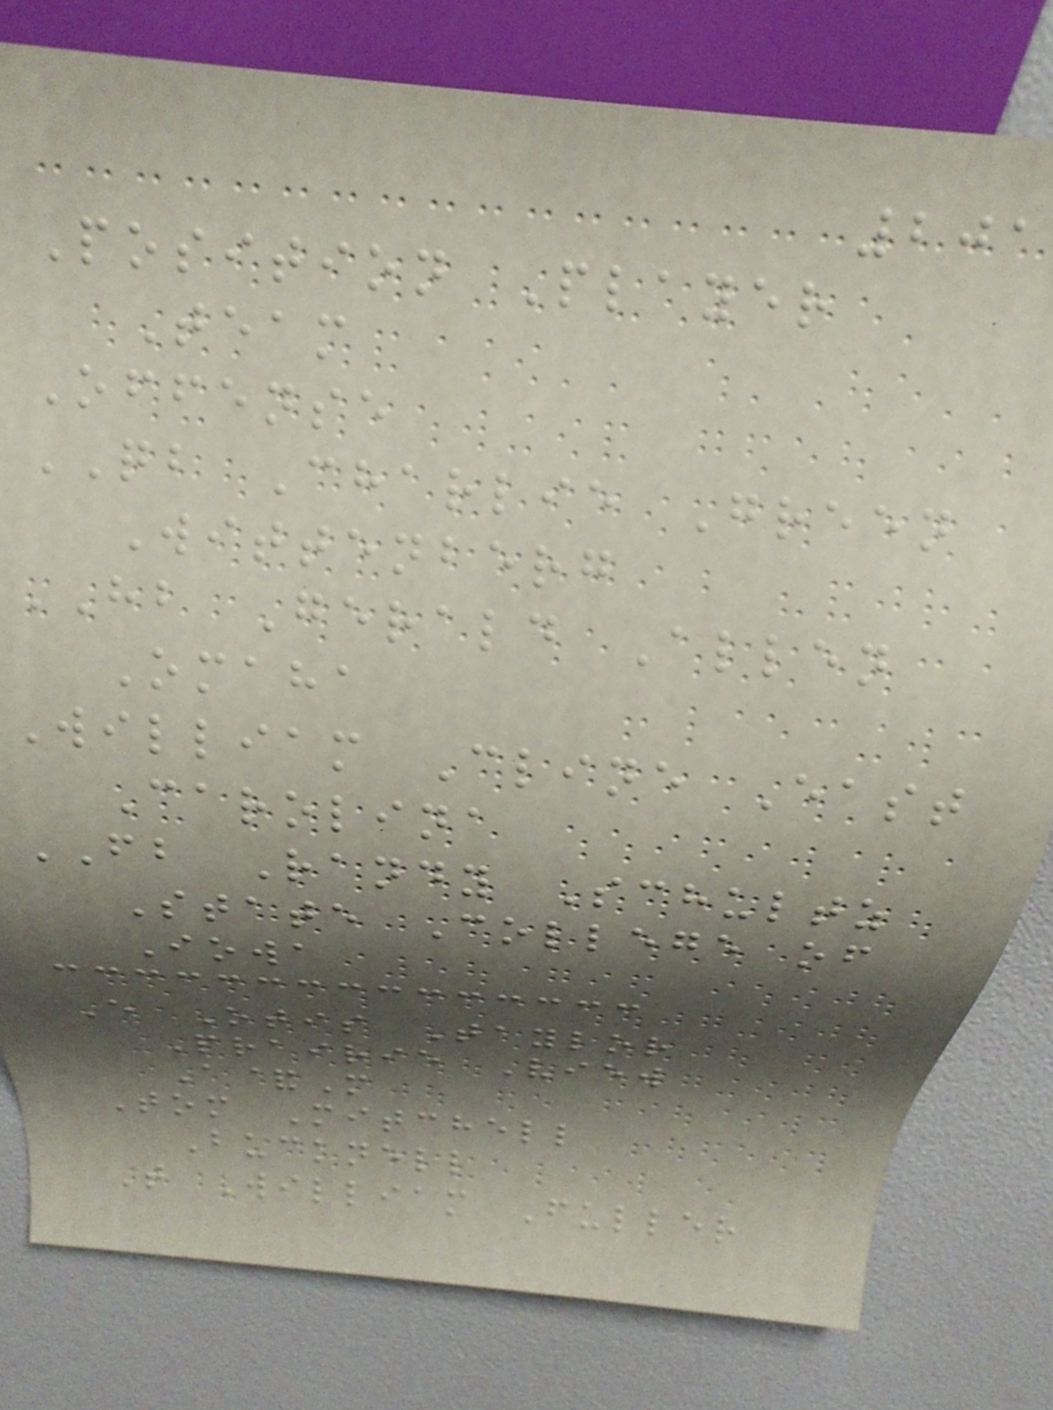201
Position Player
Team
Offense
QB Charlie Green
Wittenberg
HB Gerald Allen
Omaha
William Cline East
Carolina
FB Randy Schultz
State College of
Iowa
E Otis Taylor
Prairie View
A&M
Tom Mitchell
Bucknell
T William Fuller
